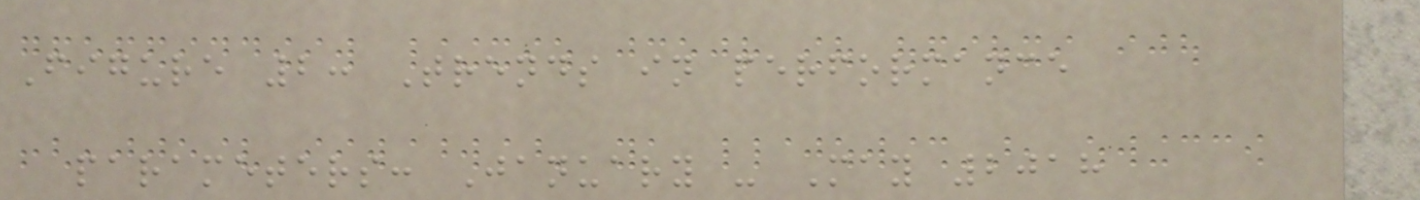Figure 2: Trends in performance
parameters: January - May 2018
